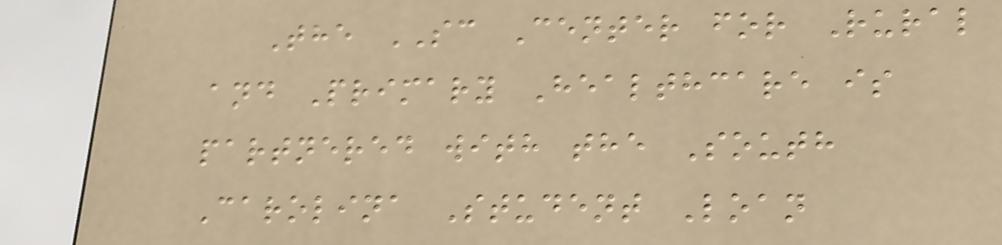The SC Center for Rural
and Primary Healthcare is
partnered with the South
Carolina Student Loan
